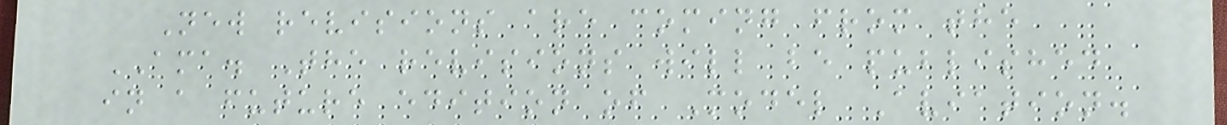New revisions are coming from the
AMA. The revisions will be published
in a future edition of Model Aviation.
